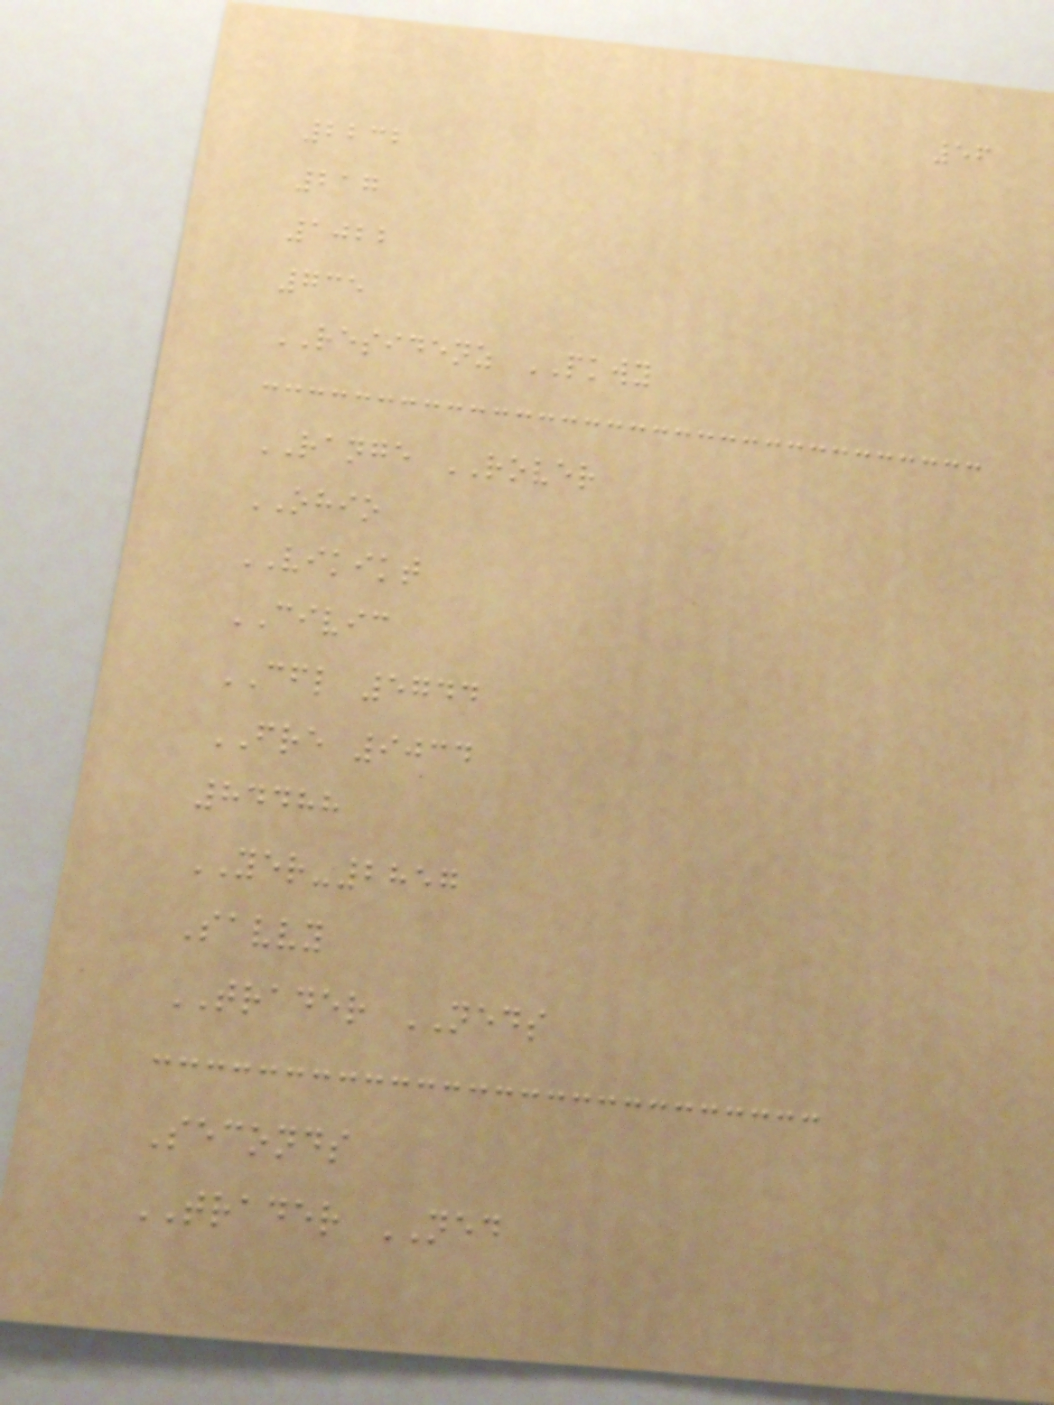56
2232
217
1022
735
RESIDENZ PKWY
RANGE ROVER
OHIO
VIKIKT
CIVIC
CFL 5744
FRE 9034
84488
YER-2857
Savvy
TRADER NEDS
Seconds
TRADER NED
